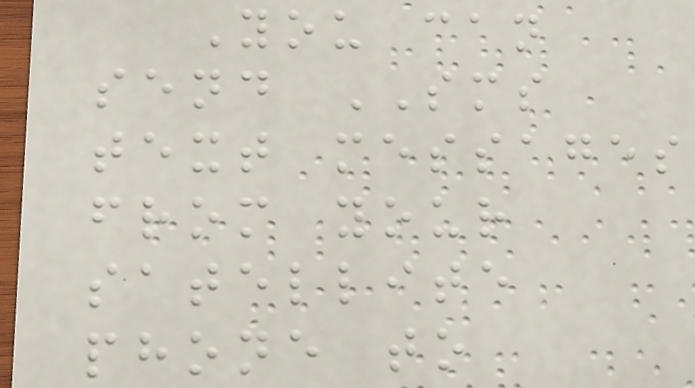You can
send SMS
text messages
from your
satellite
phone to
